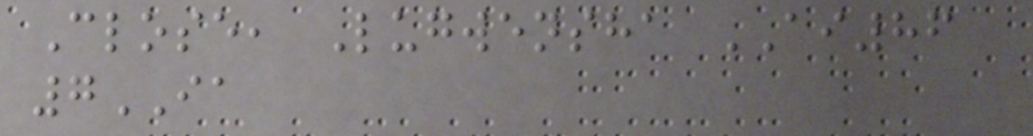Close, Lugwensha AI86
7IA
